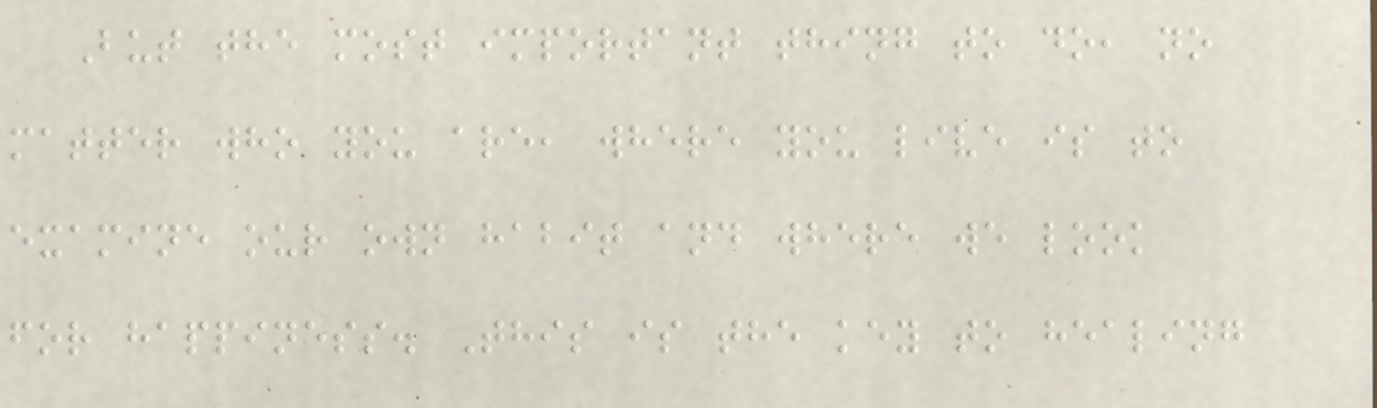But the most important thing to do, no
matter who you are, where you live is to
examine our own habit and where we look
for happiness. This is the key to healing
